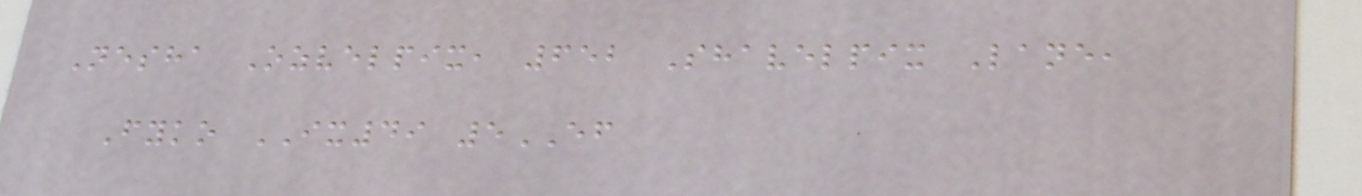Nesha Ozvelpix, 652 Shavelpix Lane,
Fyko IX49 5EF
